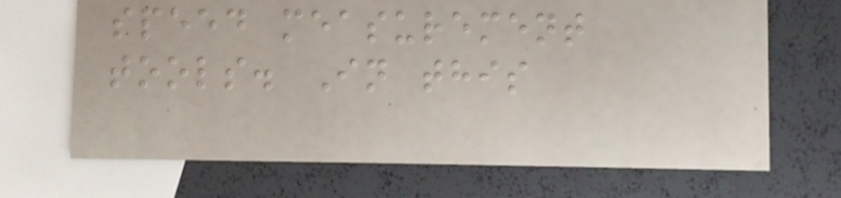speed measurement
tools. In this
